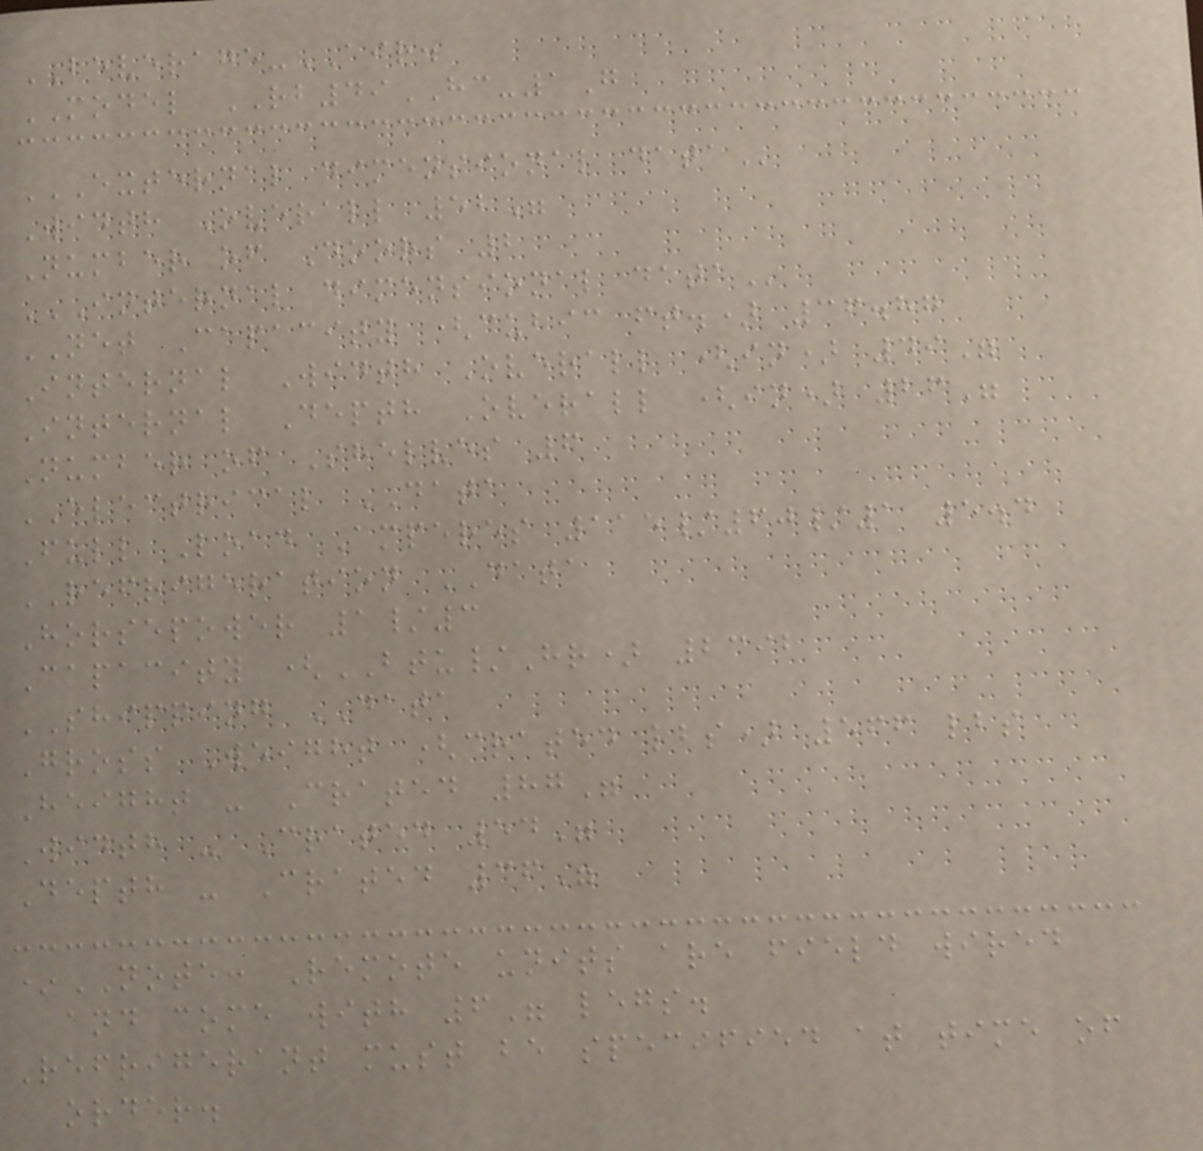BEVERAGE-AIR.
MODEL RB49HC-1G
EXTERNAL DIMENSIONAL DATA
Width Overall 52"
Number of Doors 2
INTERNAL DIMENSIONAL DATA
NET Capacity (cubic ft.) 36.87
Internal Width Overall (in) 49"
Internal Depth Overall (in) 26"
Number of Shelves 6
ELECTRICAL DATA
Full Load Amperes 115/60/1 5.4
REFRIGERATION DATA
Horsepower 1/3
Capacity (BTU/Hr) 2392
SHIPPING DATA
Gross Weight (crated lbs) 566 lbs
Height - Crated 87"
Width - Crated 54"
Depth - Crated 36"
*NOTE: Remote units are field wired
and come with 6" legs.
Refrigerant must be specified at time of
order.
